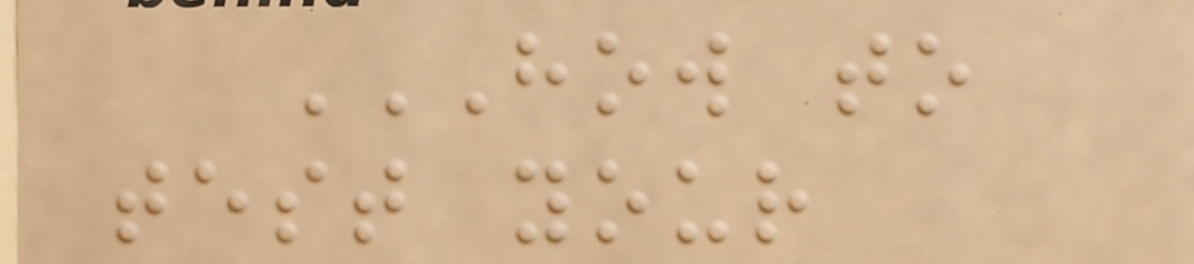HOW TO
TEST YOUR
